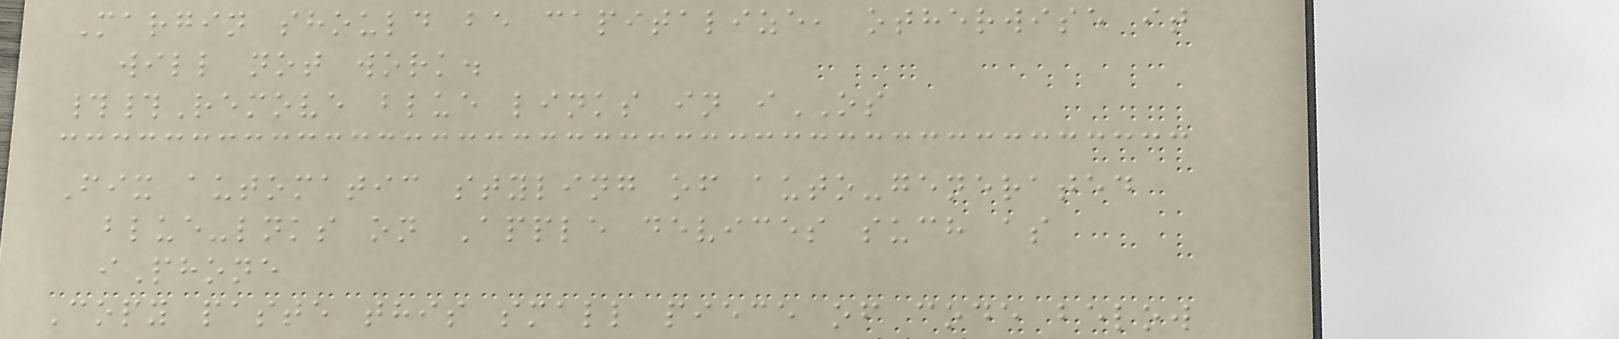Margin should be capitalize, otherwise it
will not work.
##Remove blue links in iOS
Fix automatic styling of auto-generated
blue-lnks on Apple devices such as
iPhone
Copy paste this small piece of code below
